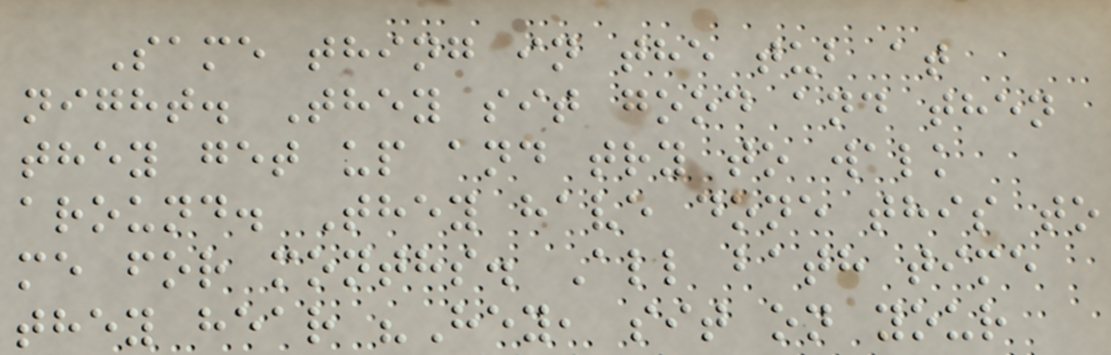Same thing in the tub at
night. They sit good and then
they get up and try to walk
around. They have done this to
me for months. All bath time
they hear "Hey, sit on your
